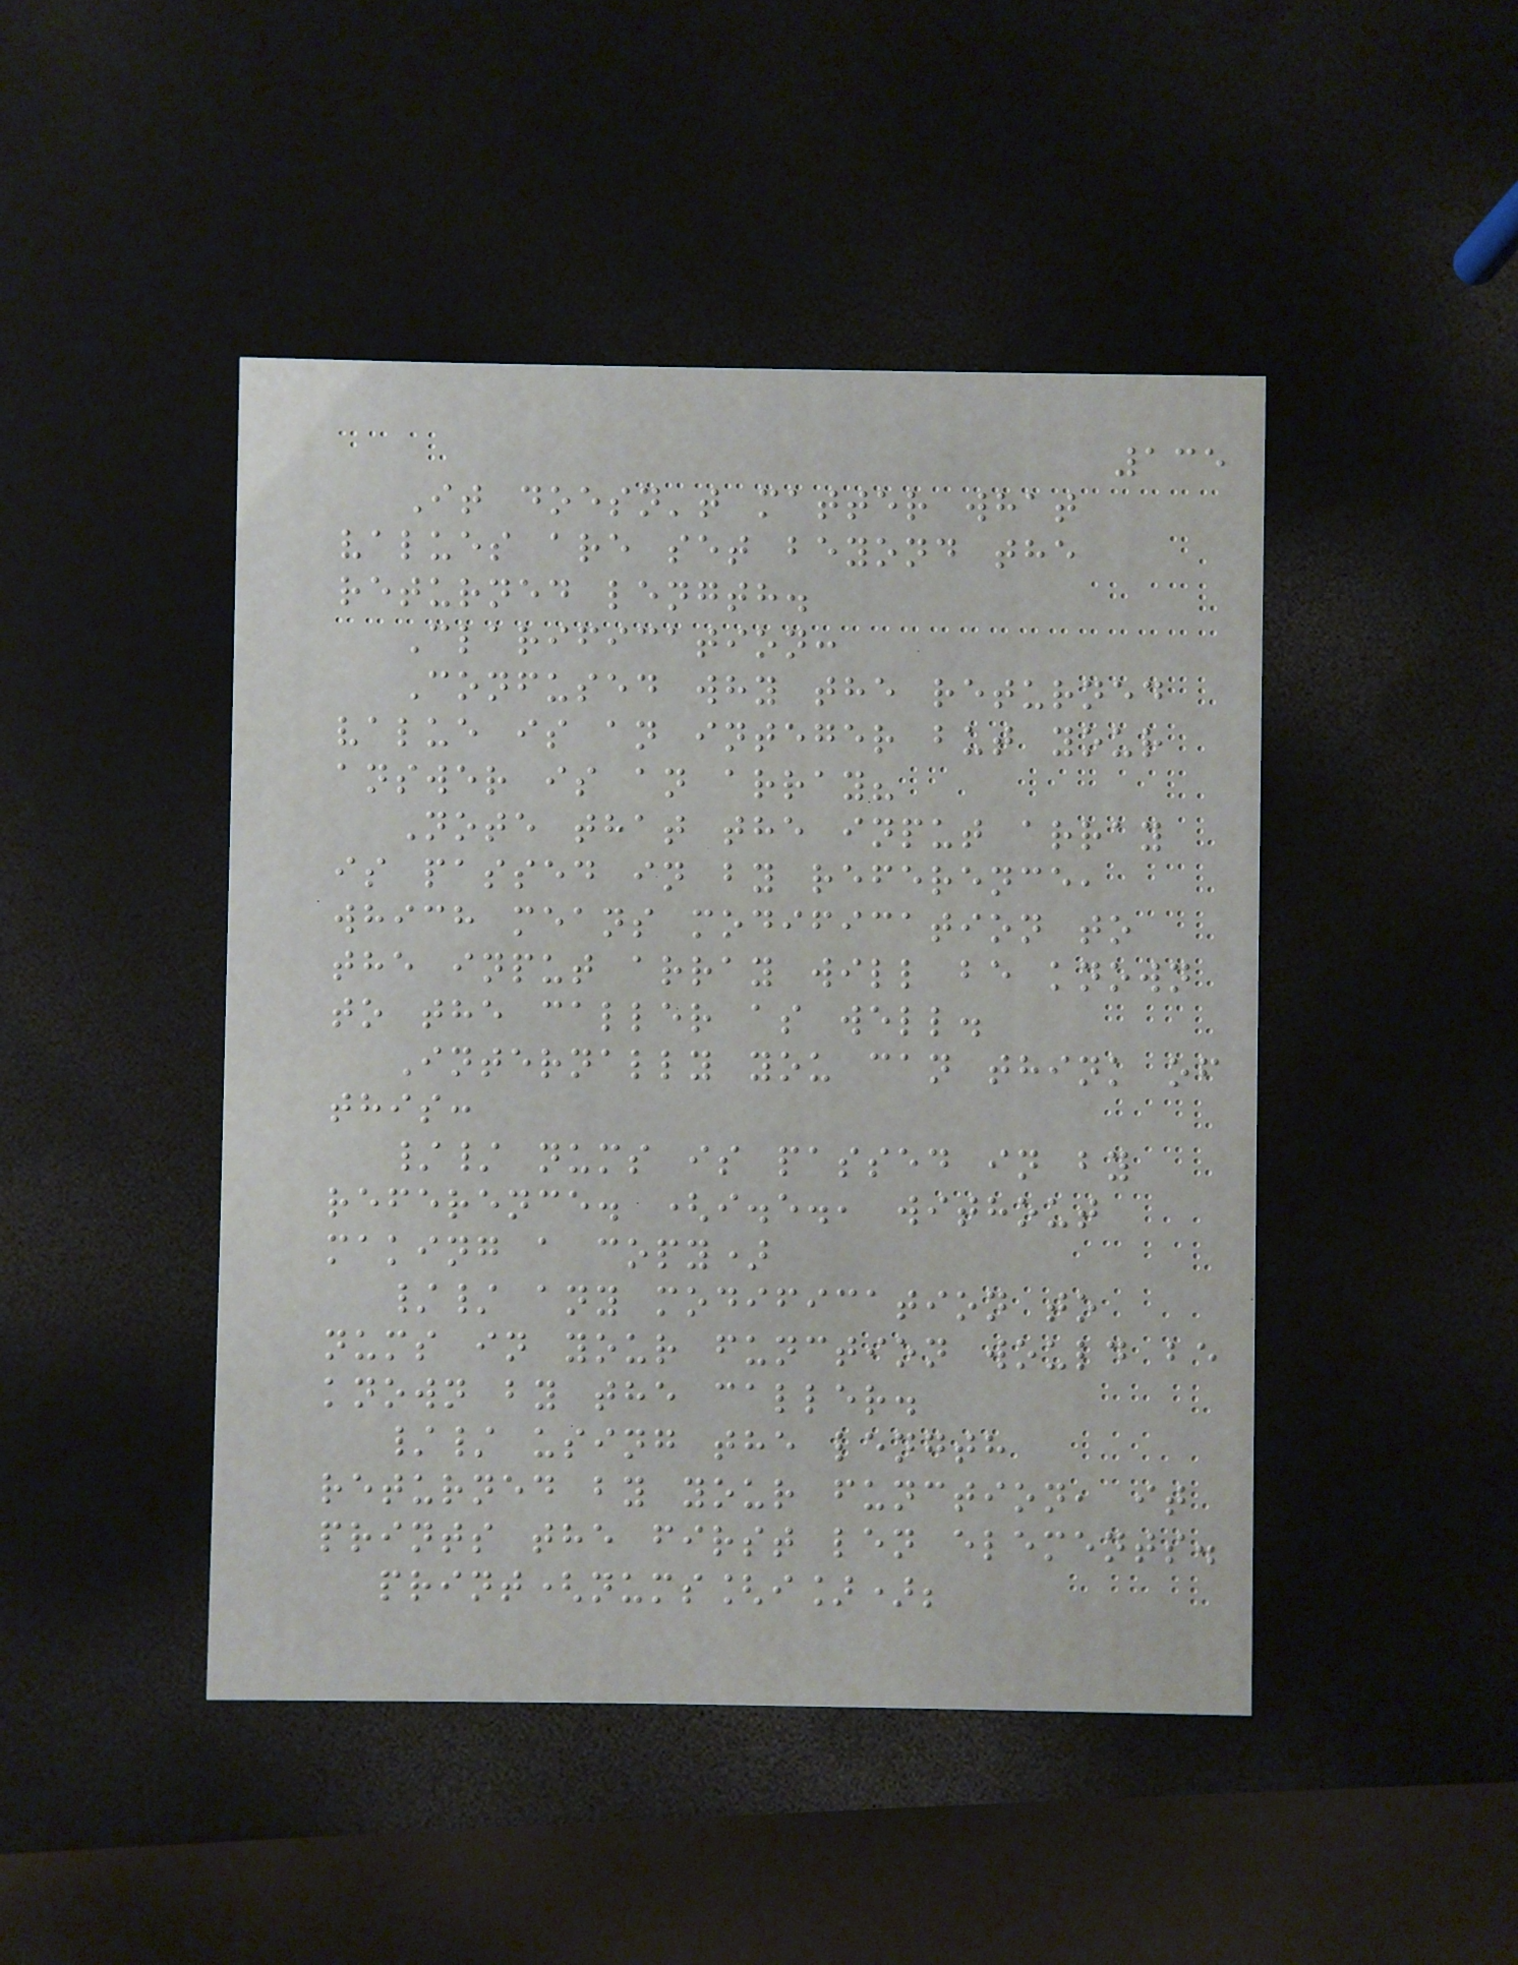135
It doesn't matter what
values are set beyond the
returned length.
Clarification:
Confused why the returned
value is an integer but your
answer is an array?
Note that the input array
is passed in by reference,
which means modification to
the input array will be known
to the caller as well.
Internally you can think of
this:
// nums is passed in by
reference. (i.e., without
making a copy)
// any modification to
nums in your function would be
known by the caller.
// using the length
returned by your function, it
prints the first len elements.
print(nums[i]);
